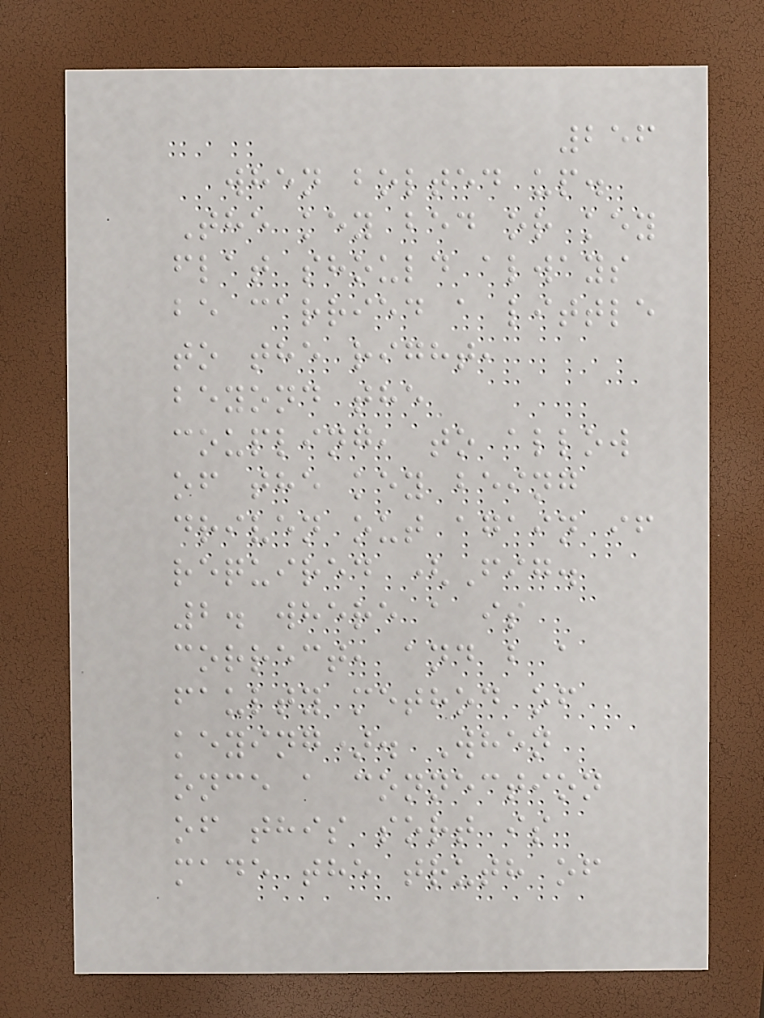256
when bolted up.
The key bed or key
flat should always
be carried a little
to the right,
beyond the
coupling, to allow
of the key being
driven out again if
required (Fig.
2. where a is
correct, and b a
faulty method of
keying). When
once a connection
of this sort is
made the truth of
